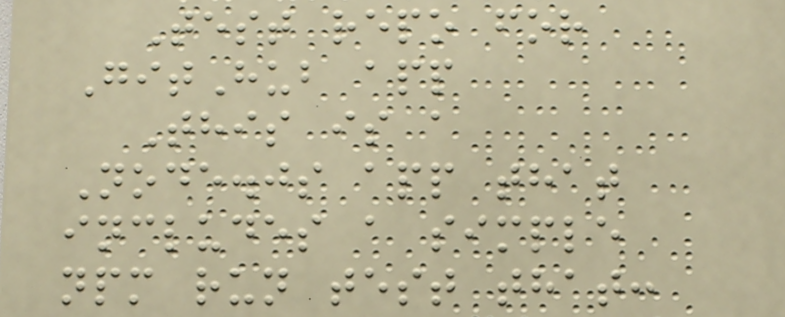Test repo for
GitHub app
This is a
Node.js app that
includes a simple
npm run test that:
